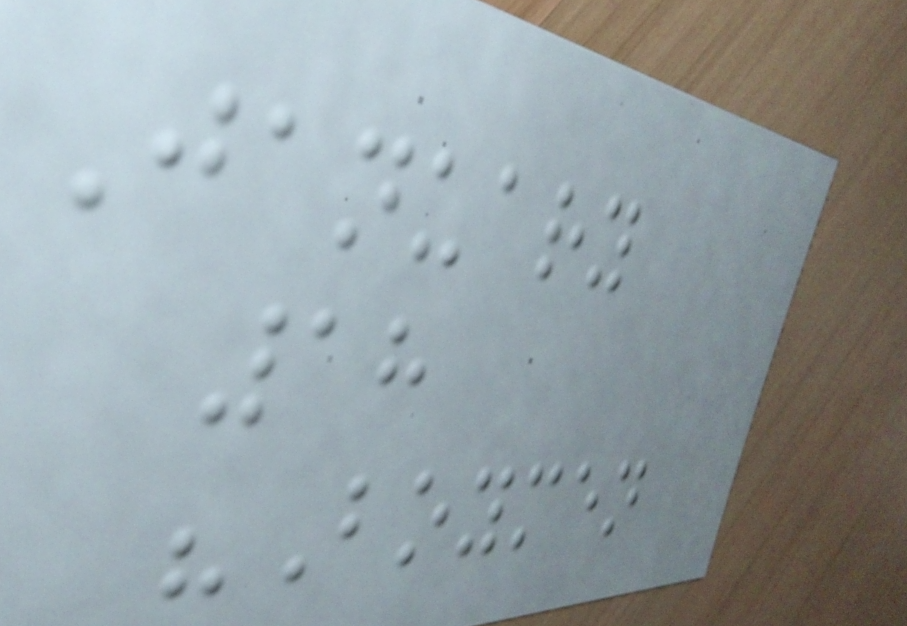January
18
"Boymen
